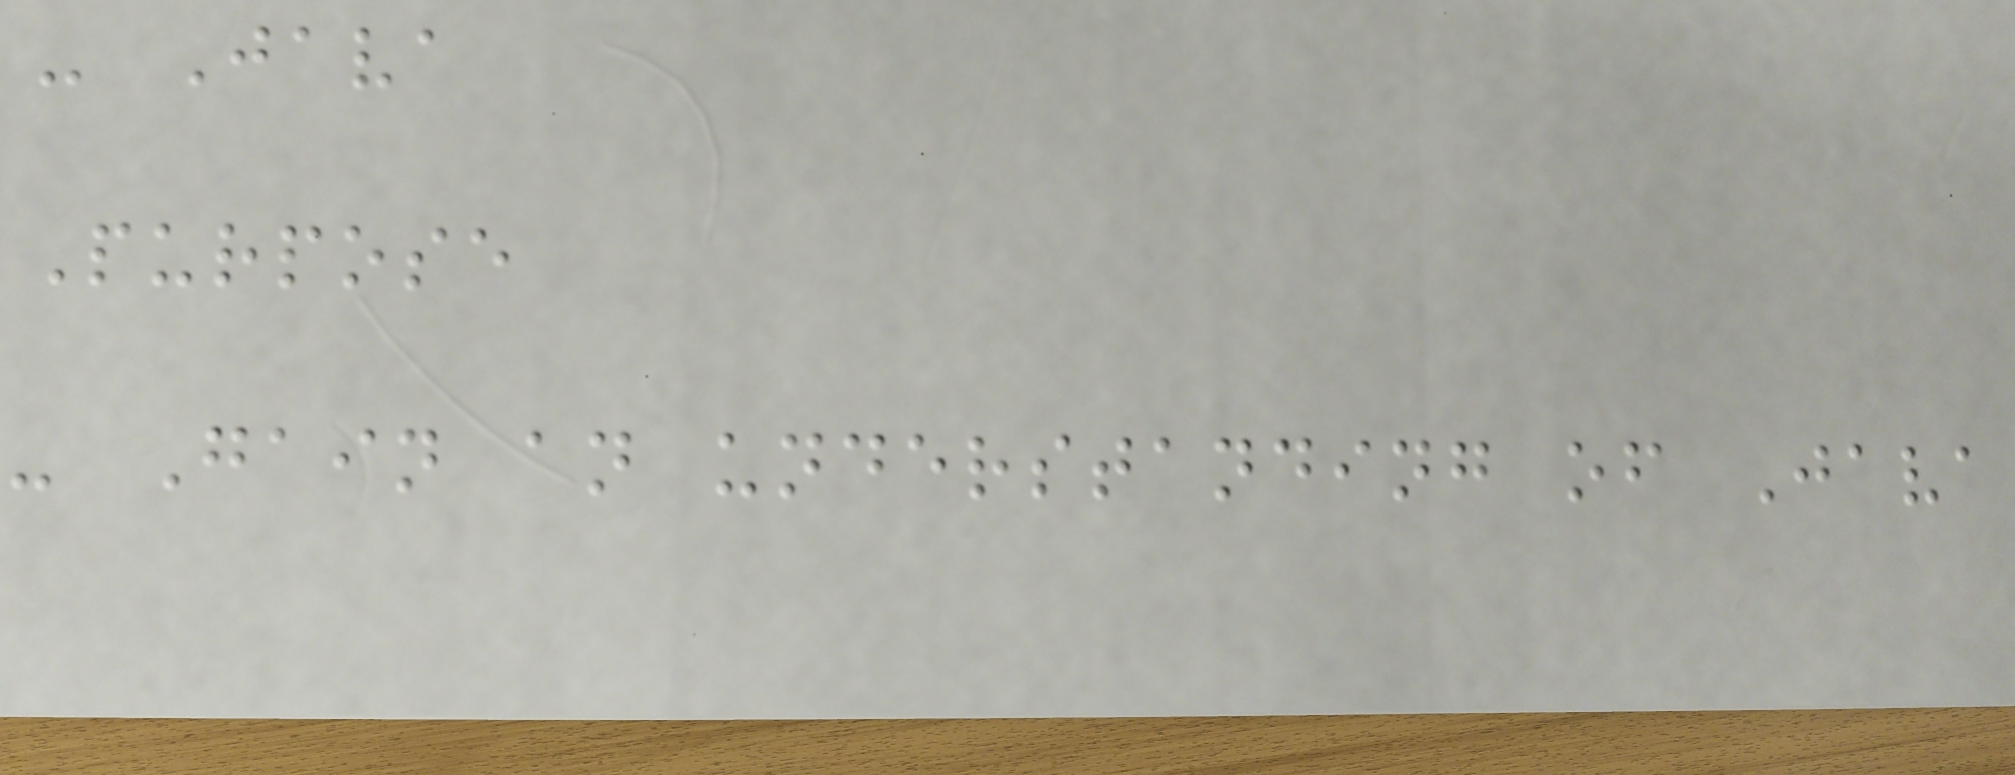- Java
Purpose
- Gain an understanding of Java
